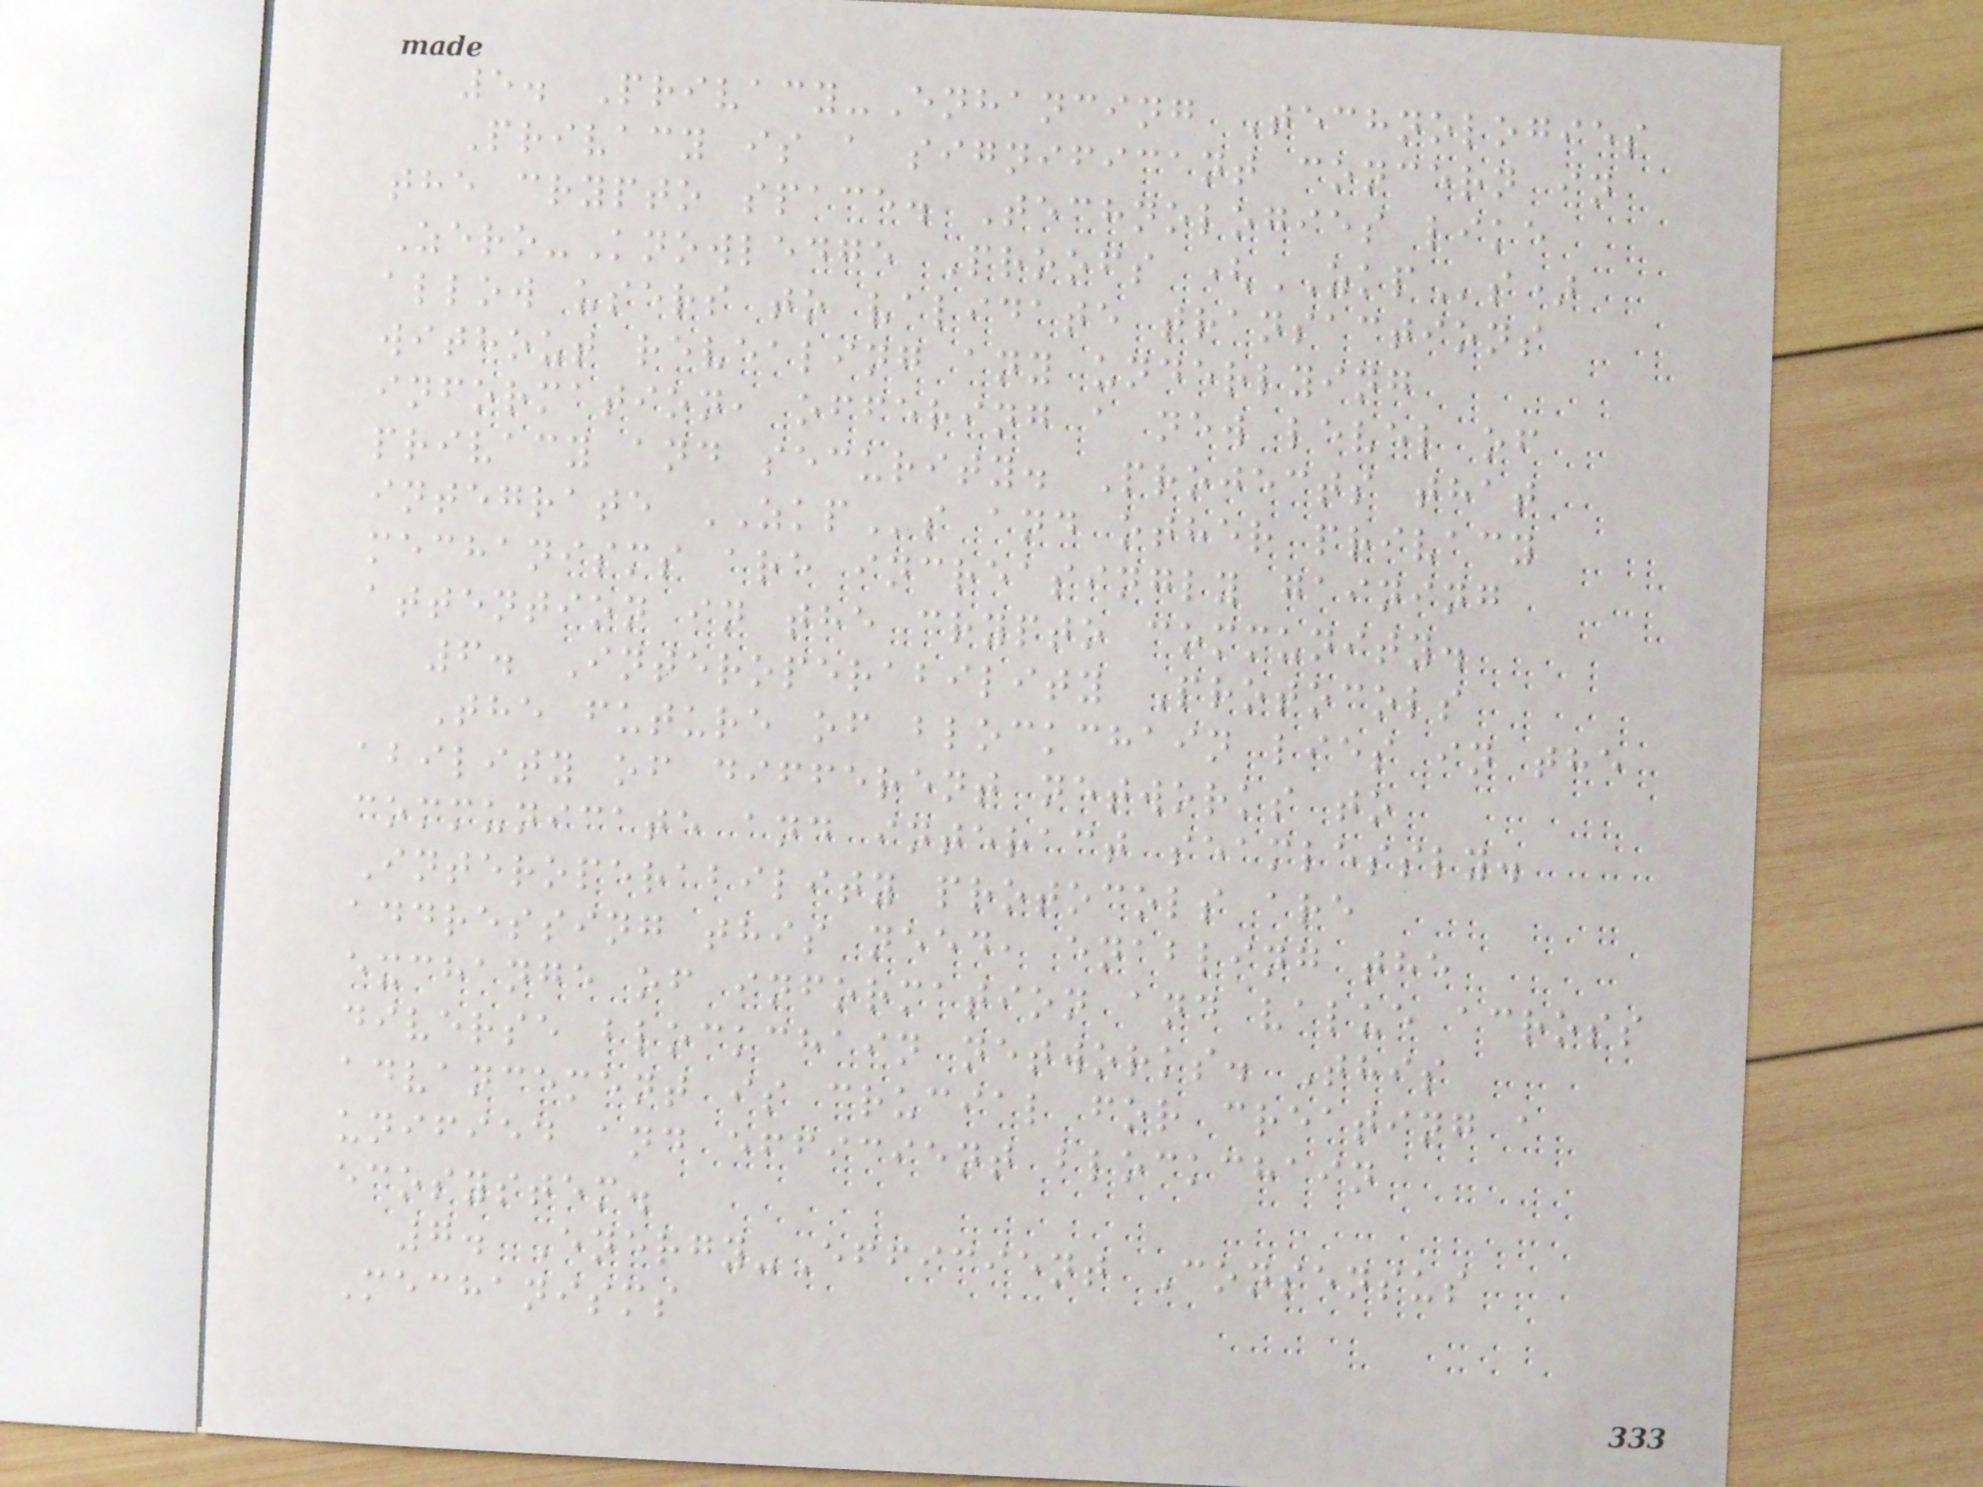5. Privacy-Enhancing Technologies
Privacy is a significant concern in
the crypto space. Technologies like
Zero-Knowledge Proofs (ZKPs)
allow users to validate transactions
without revealing any underlying
information, offering a new level of
privacy and security. Projects that
integrate ZKPs and other privacy
mechanisms are increasingly gaining
attention in the crypto community.
6. Interoperability Protocols
The future of blockchain lies in the
ability of different networks to
communicate and interact seamlessly.
Interoperability protocols are
addressing this need, enabling the
exchange of information and value across
diverse blockchain networks. This
advancement is crucial for creating a
unified and efficient blockchain
ecosystem.
7. Energy-Efficient Consensus
Mechanisms
